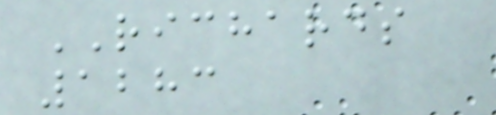RICHARDS
1283
